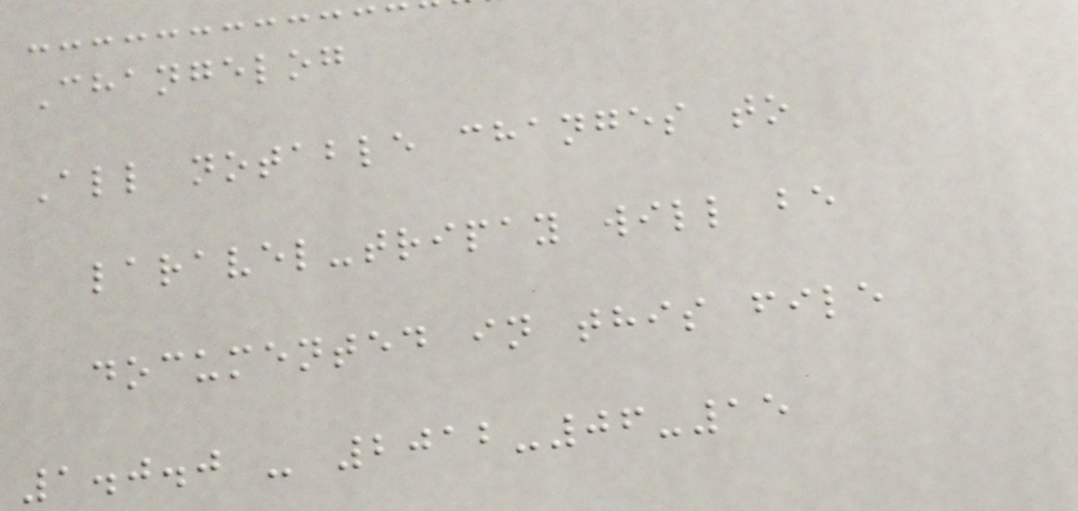Changelog
All notable changes to
laravel-tripay will be
documented in this file
1.0.0 - 2012-06-15
